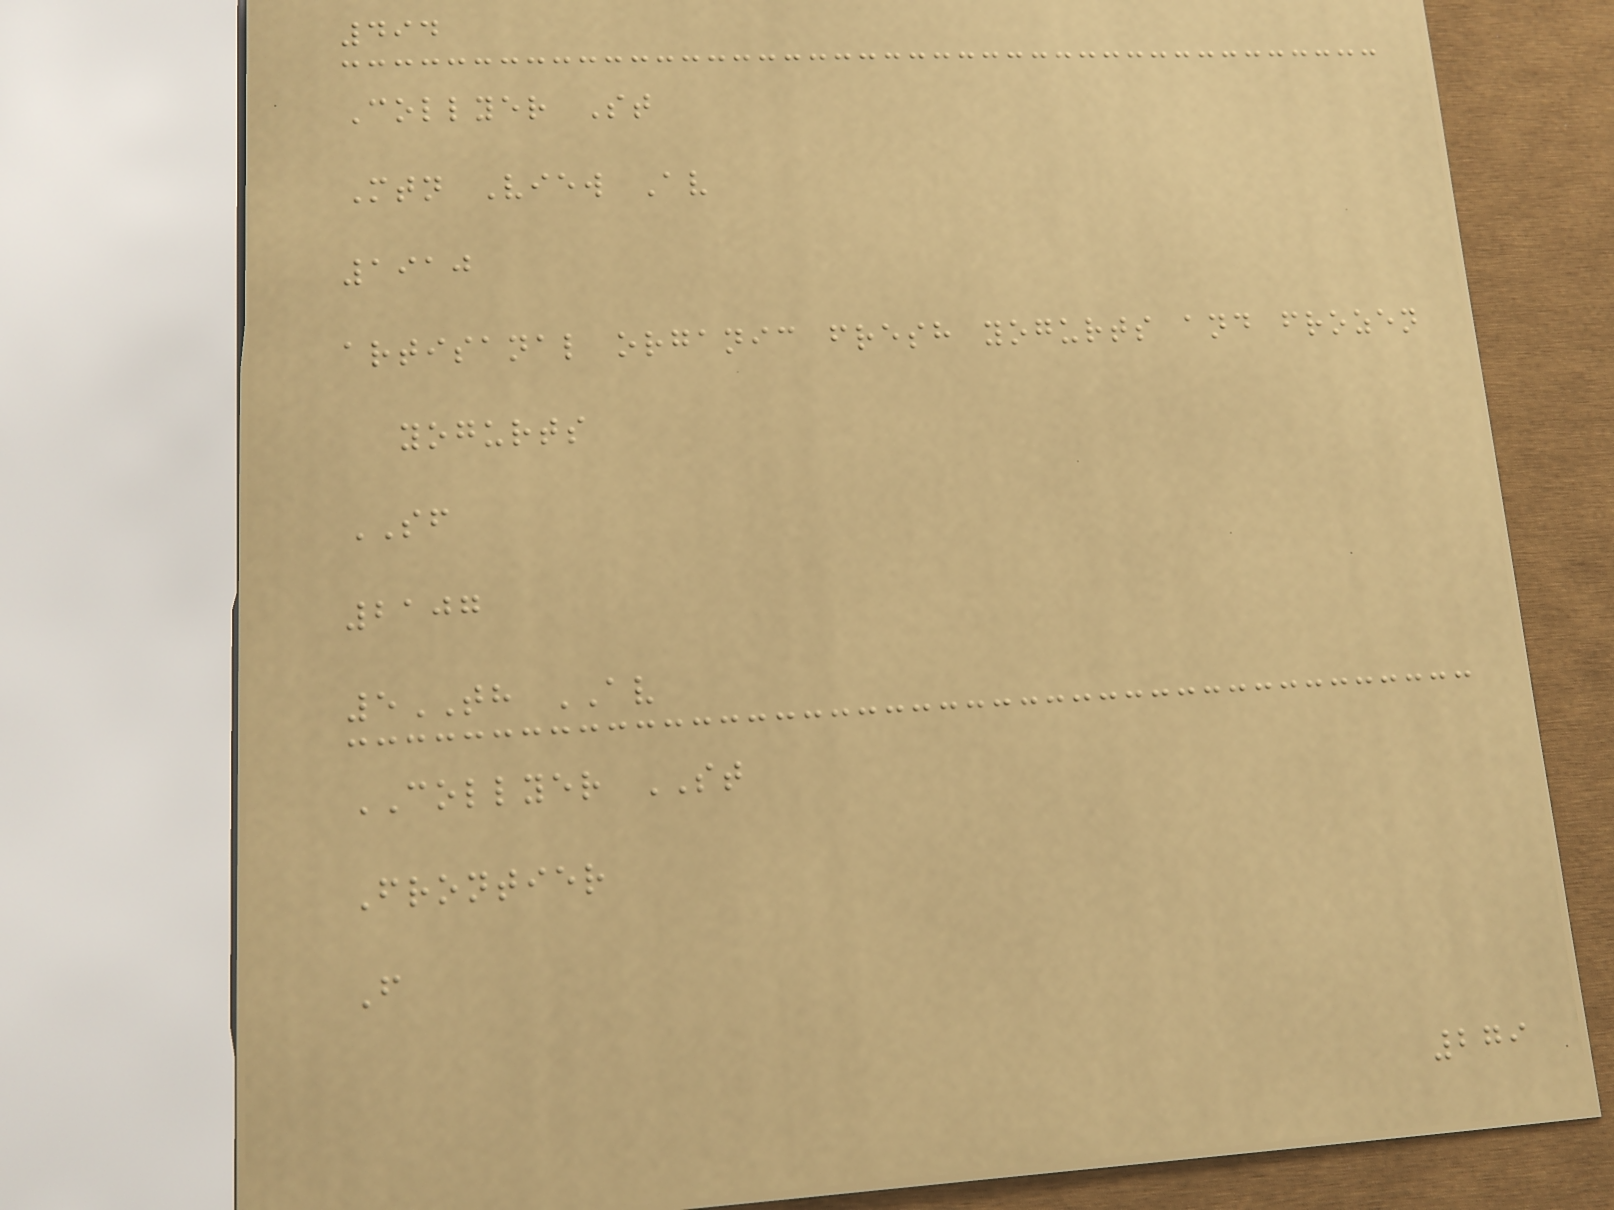494
Collyer St
Mtn View Av
1910
artisanal organic fresh yogurts and frozen
yogurts
SF
2107
5TH AV
COLLYER ST
Frontier
F
279
